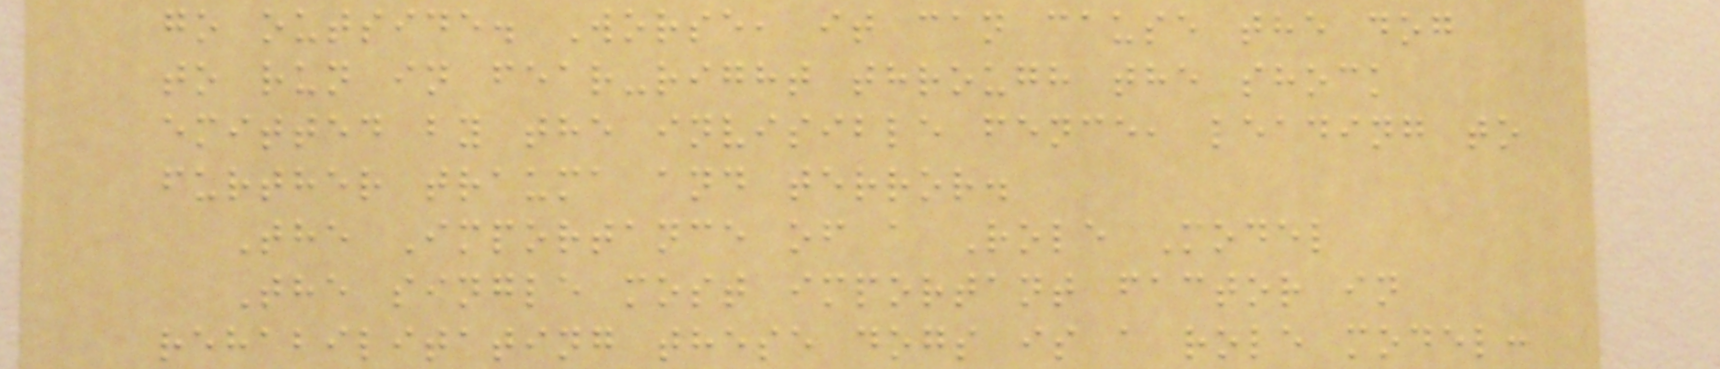go outside. Worse, it can cause the dog
to run in fear-right through the shock
emitted by the invisible fence, leading to
further trauma and terror.
The Importance of a Role Model
The single most important factor in
rehabilitating these dogs is a role model:
